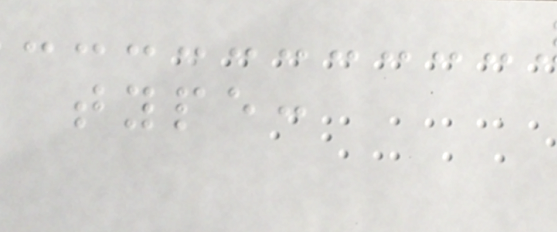type:
